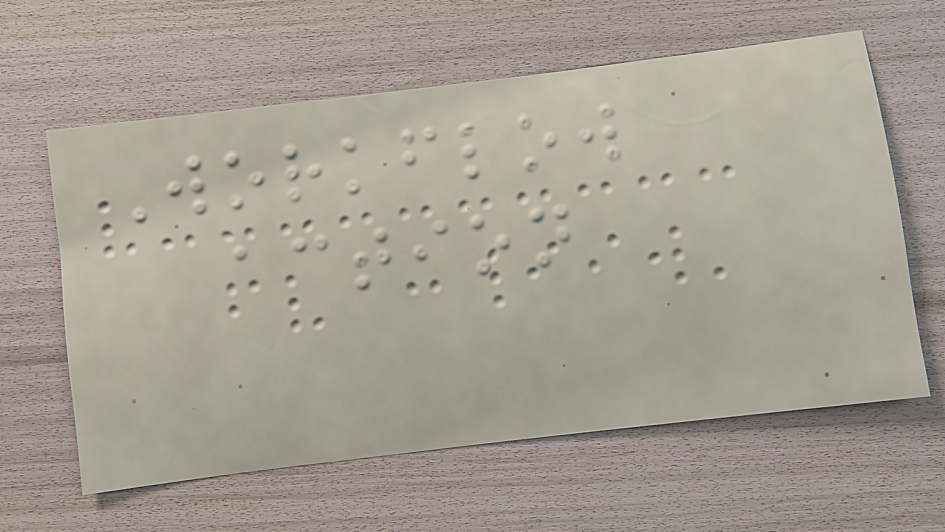Workflow
action
